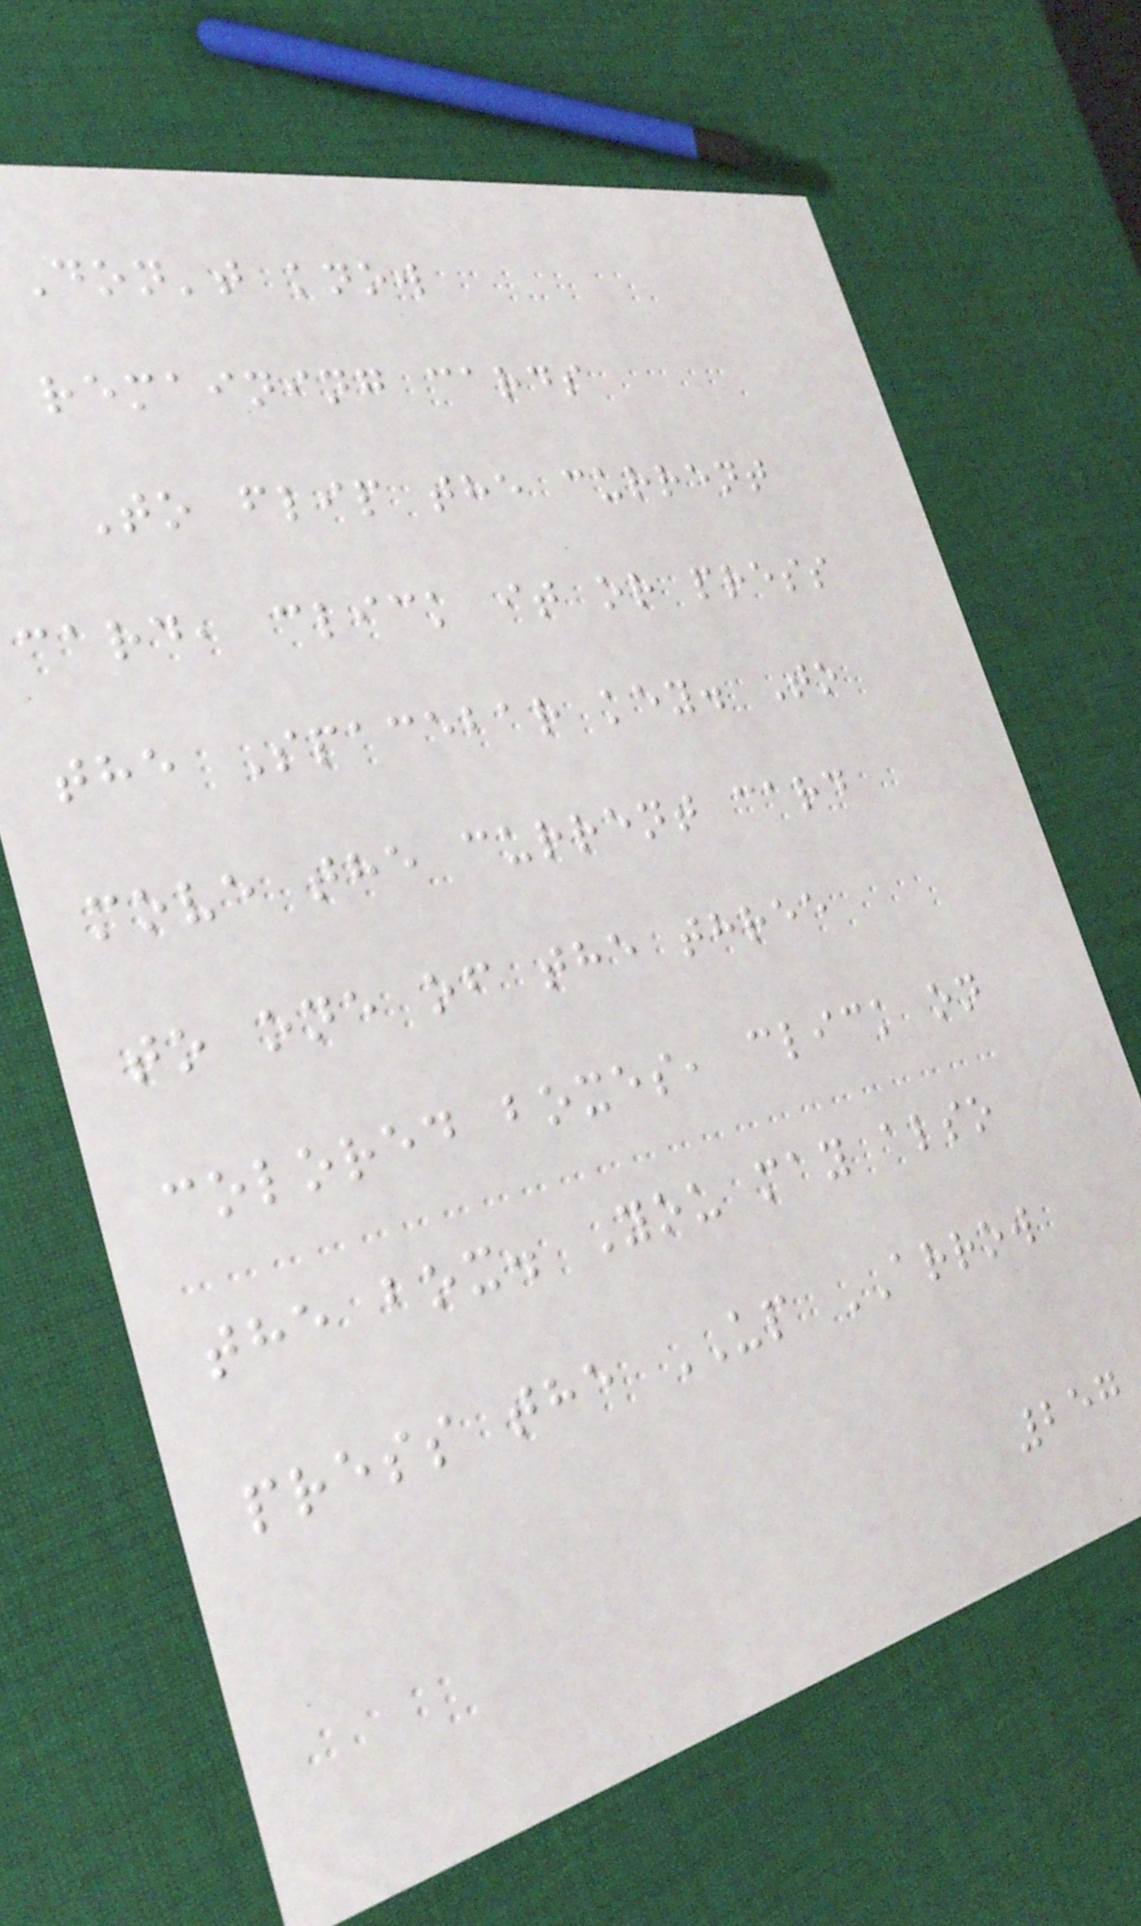Don't know
remaining cards
To flip the current
card, click it or press
the Spacebar key. To
move the current card
to one of the three
colored boxes, click on
the box. You may also
press the UP ARROW
257
